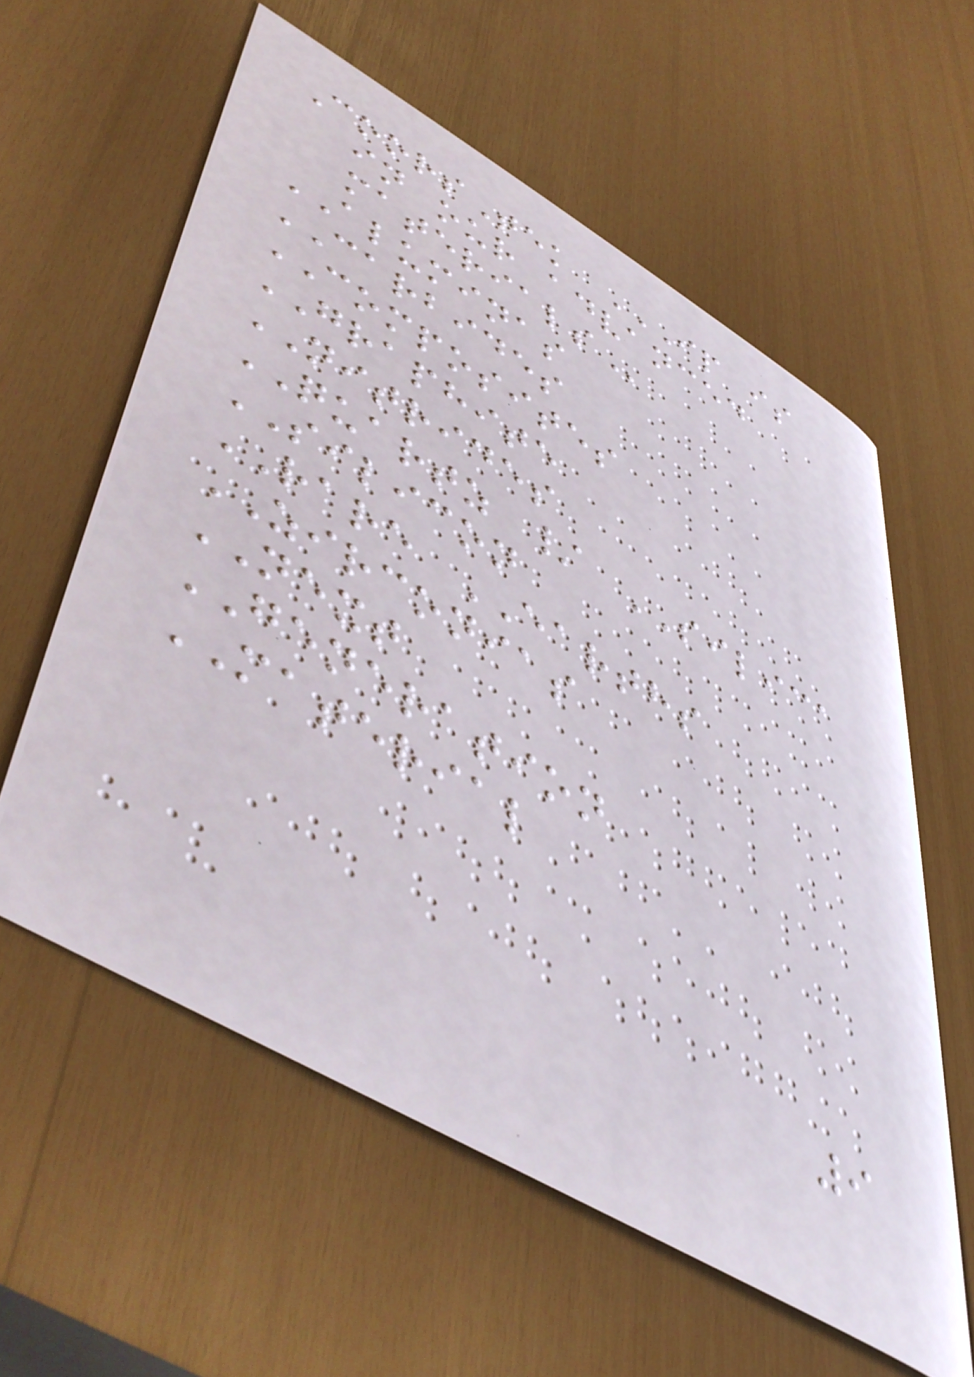CoorsTek IP IS
IN OUR ADVANCED
MATERIALS
ALUMINAS
CARBIDES
COMPOSITES
GRAPHITE
NITRIDES
QUARTZ / SILICA
SILICON
RARE EARTHS
ZIRCONIAS
NEXT
GENERATION
MATERIAL
9
